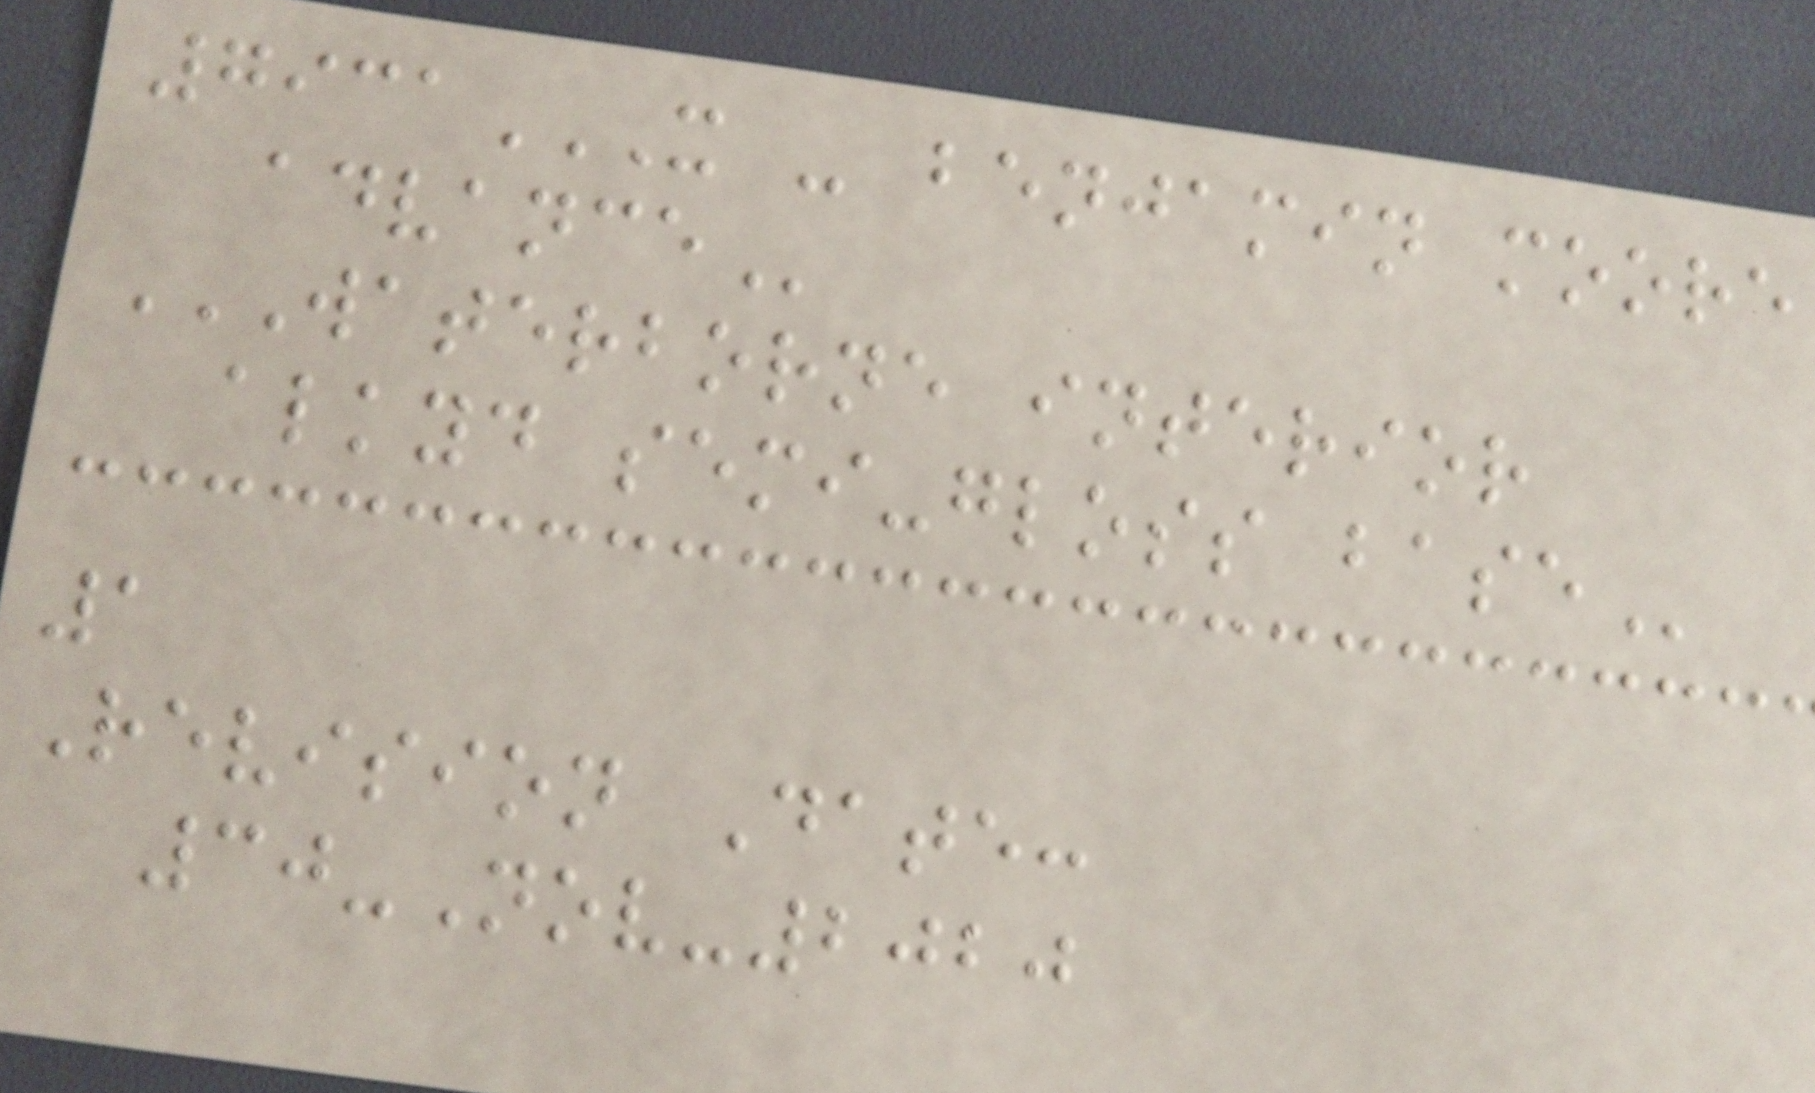7931X - BENJAMIN MOORE
ADVANCE
WATERBORNE INTERIOR
ALKYD SEMI-GLOSS BASE
1
Revision Date:
30-Nov-2020
